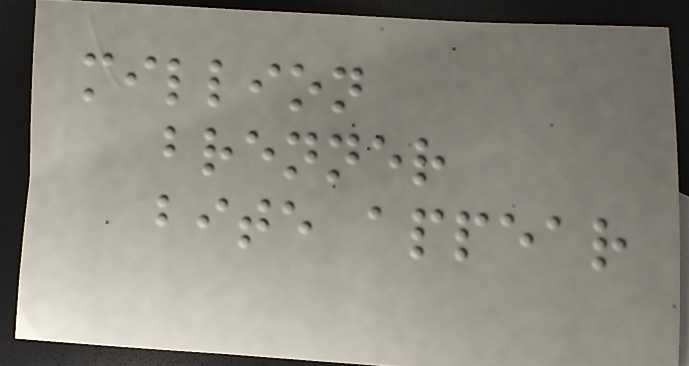million
brenner
bite appear
